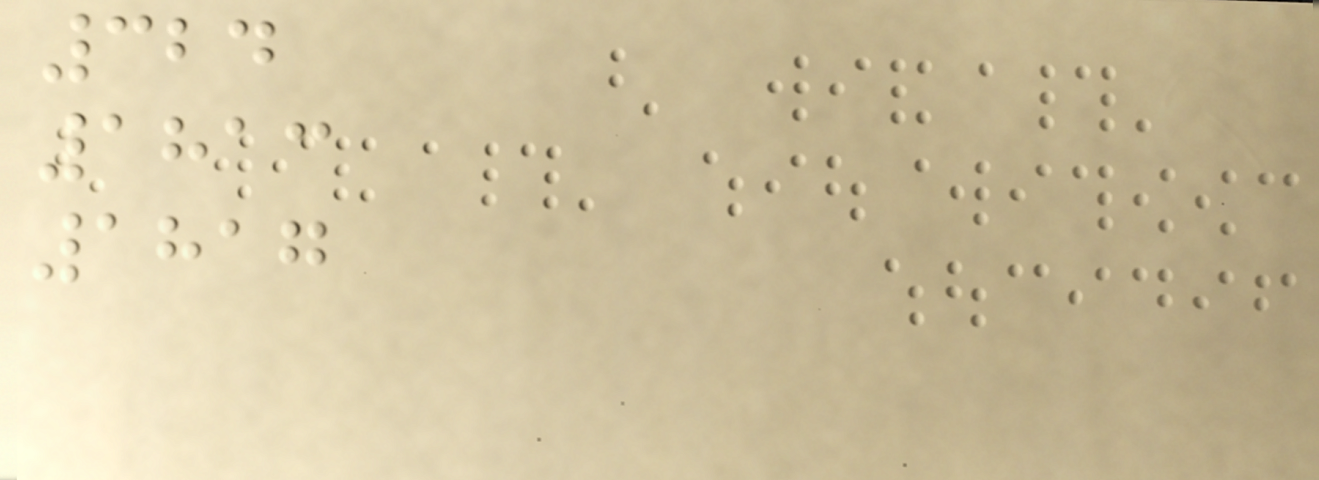324
1813
1817
